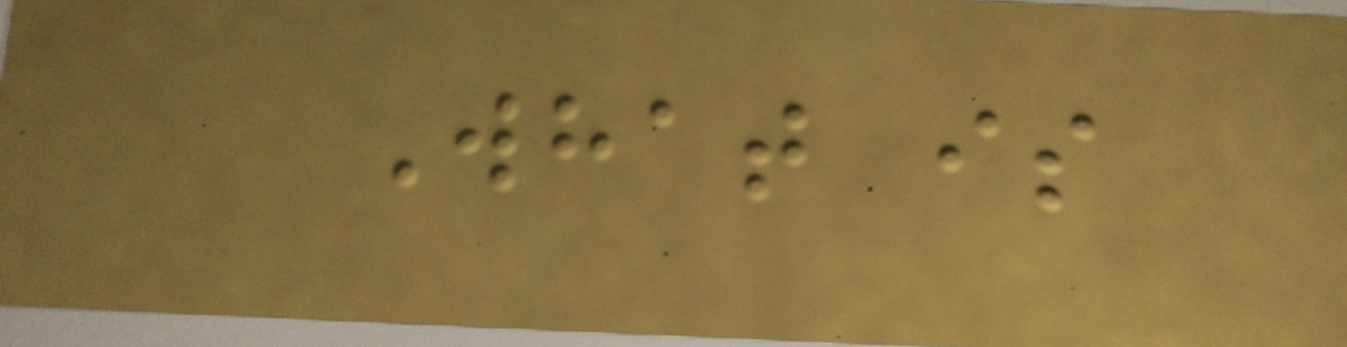What is
